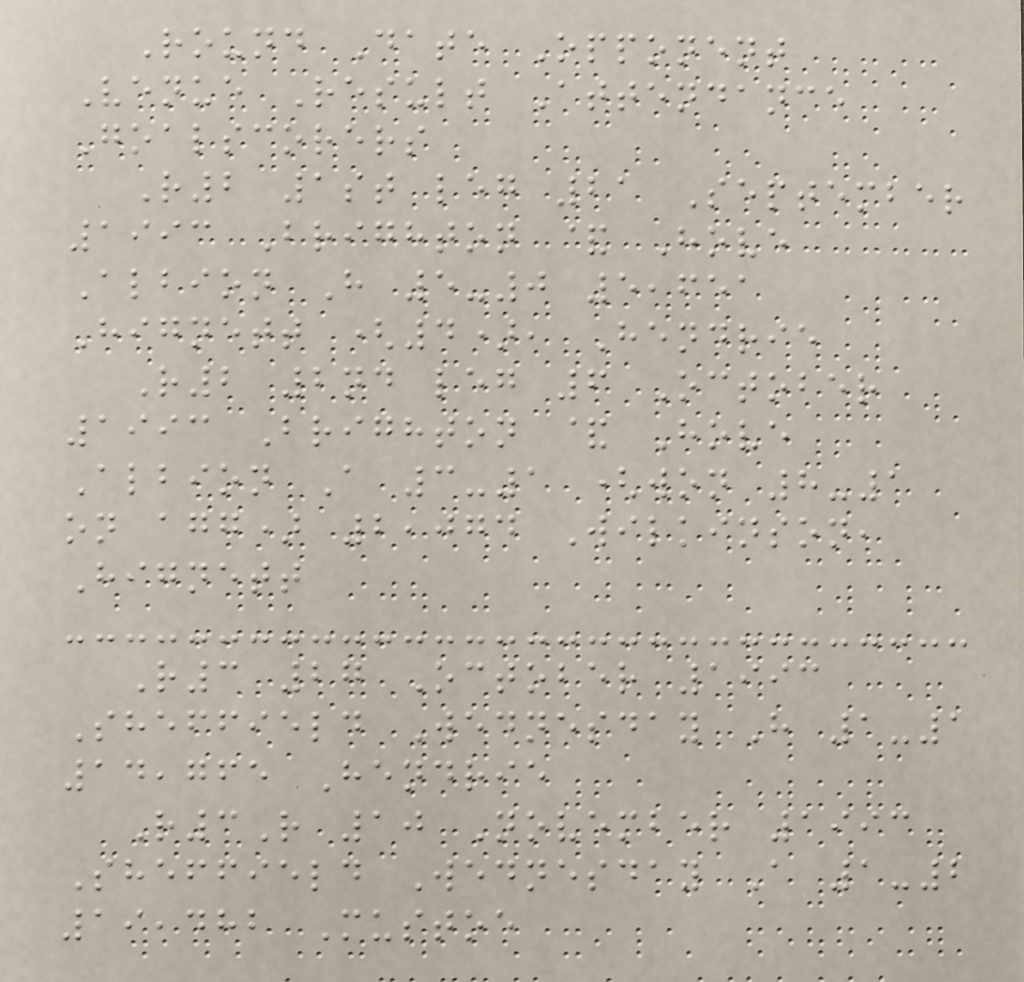Round Date Opponent
Venue Result Attendance
Goalscorers
R2 1st leg 21 September
1993 Brighton & Hove
Albion H 5-0 5,651
Hignett (4), Hendrie
R2 2nd leg 6 October
1993 Brighton & Hove
Albion A 3-1 (won 8-1
on agg) 2,074 Wilkinson,
Hignett
R3 27 October 1993
Sheffield Wednesday H 1-1
14,765 Hendrie
R3R 10 November 1993
Sheffield Wednesday A 1-2
19,482 Mustoe
